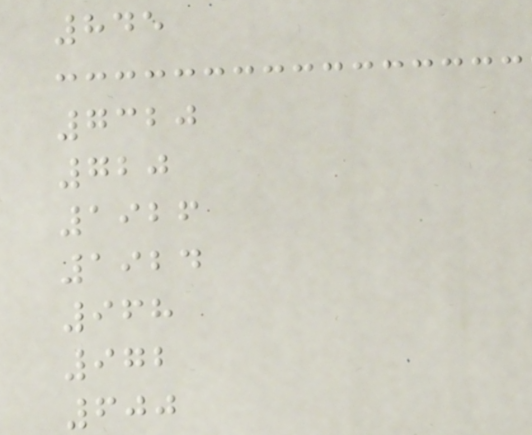845
7320
720
1926
1924
968
972
600
